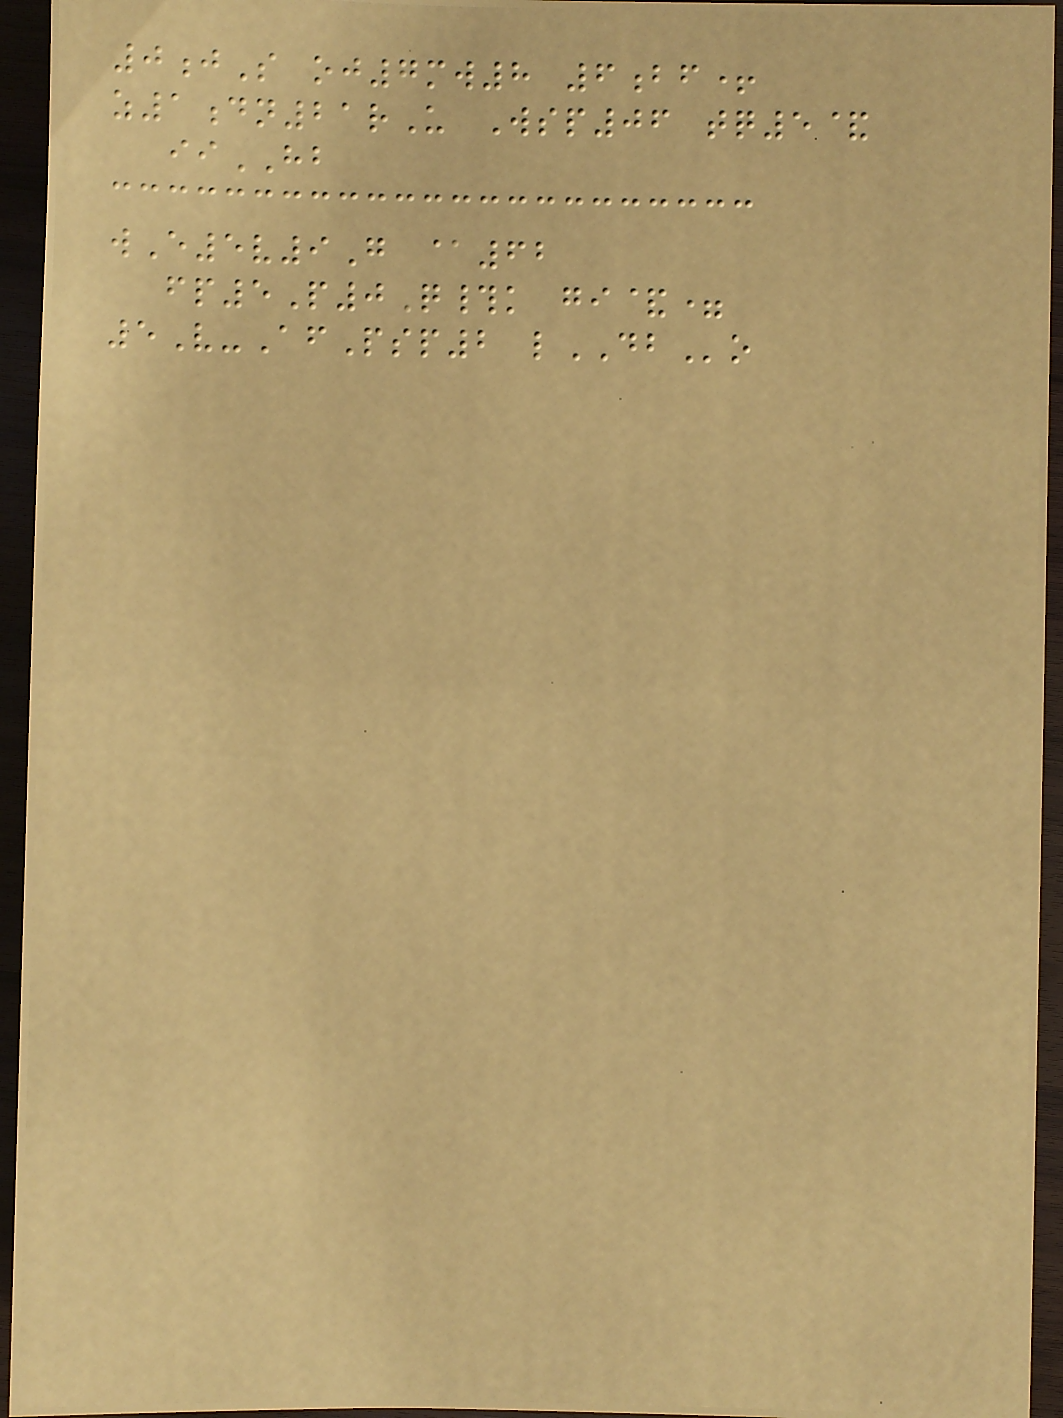0jS oj7mw8 6bf+
z1dn21rU Wsp06 tq5&
iiHB
wE5v9G @62
fp5P0Q#k gi&=
5V-AfPsp2 lDBo
